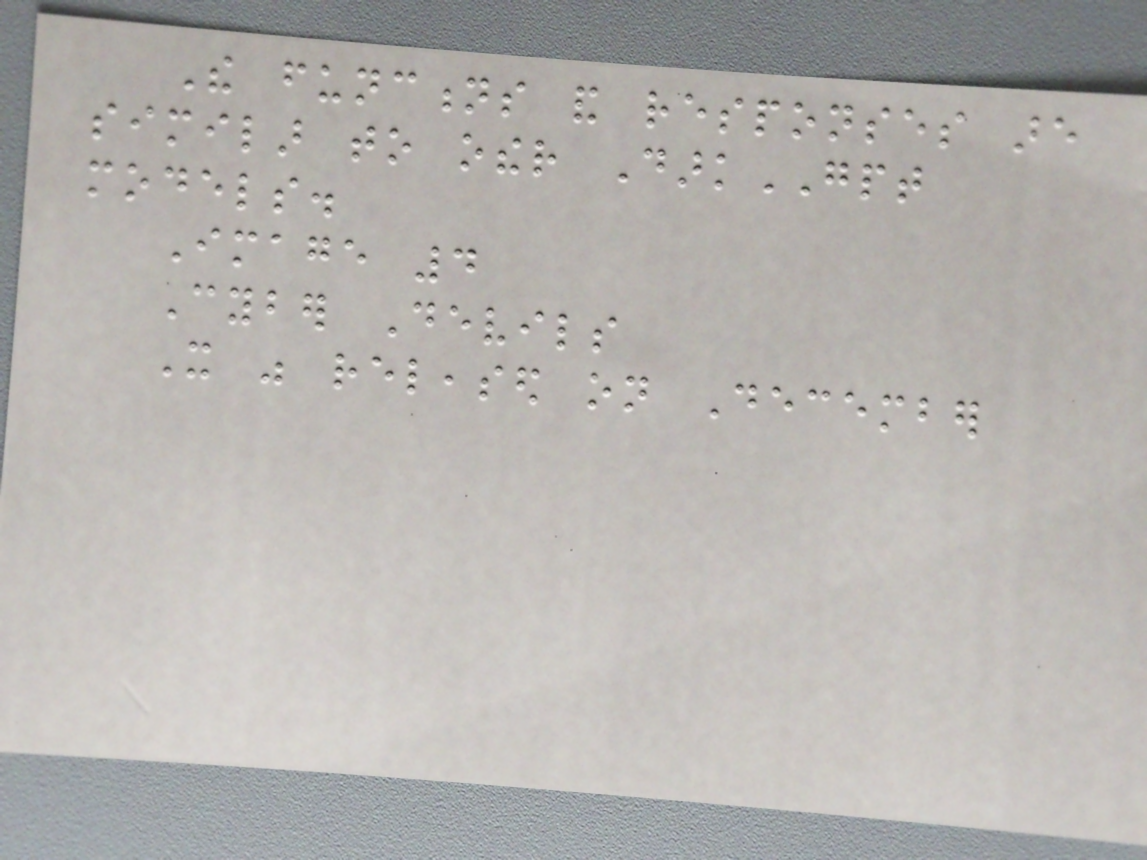The functions and responses are
similar to other DarkGPT
models.
Image 4
Cyber Devils
It was released on December
